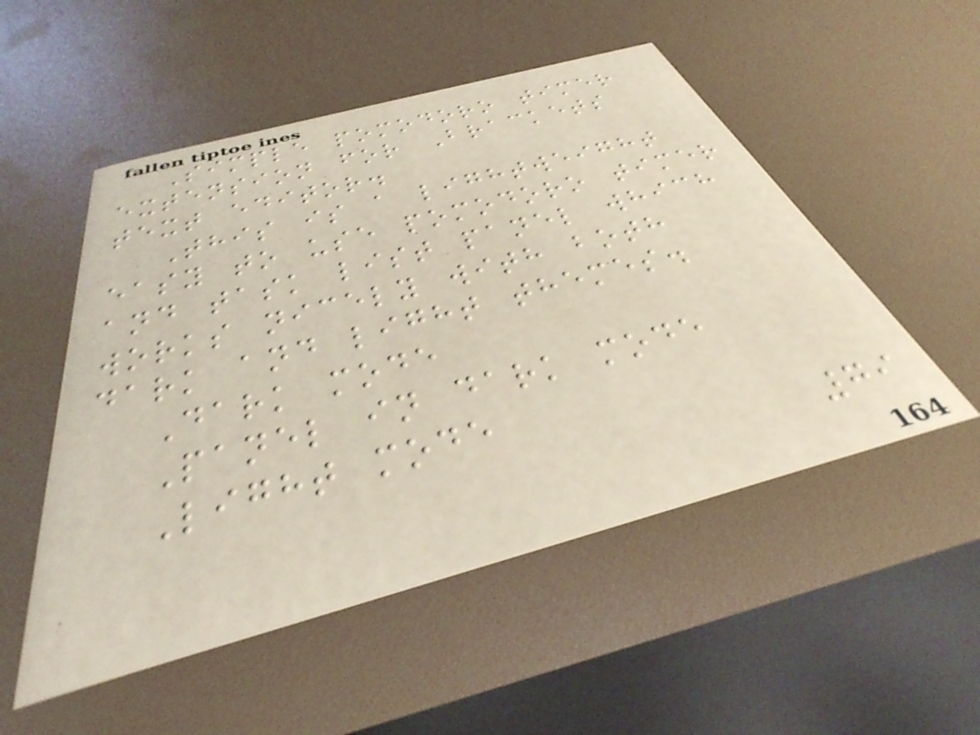Simple pomodoro timer
extension for Brackets
text editor.
This is a lightweight
easy to use pomodoro timer
and task list panel which
works nicely with both
dark and light themes.
Dark mode
Panel in dark mode
Light mode
79
